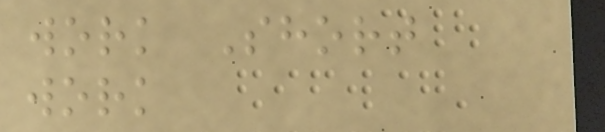work Short
work
